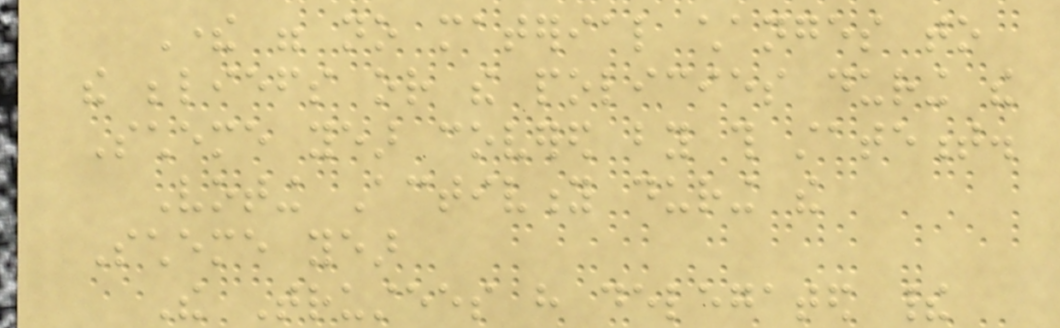There were no material changes to
the beliefs or the policies during the
Scheme year covered by this statement.
Voting Activity during the
Scheme year
The Trustees have delegated their
